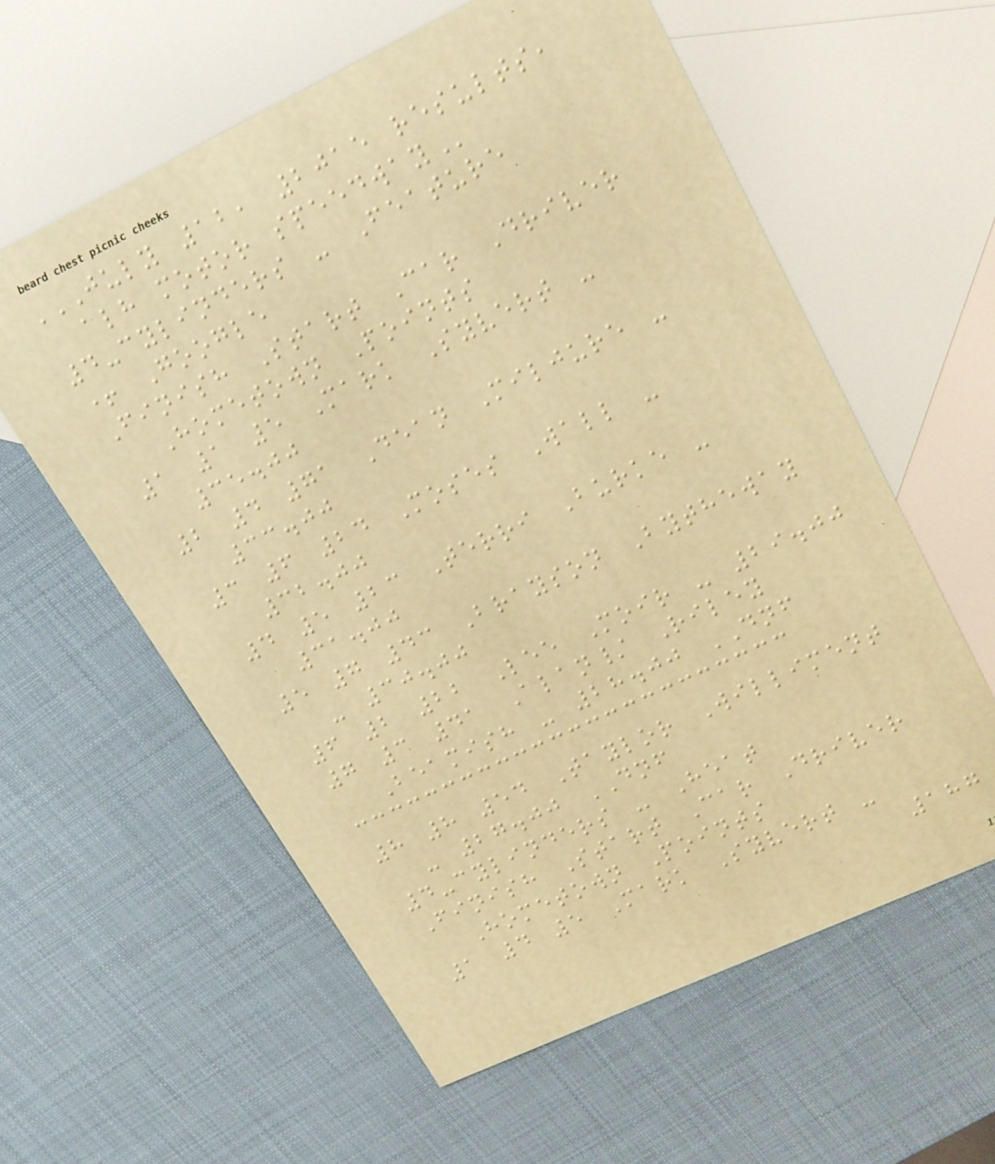JULY 12, 2015 RESULTS,
ALH MOTOR SPEEDWAY
4-cylinders - Feature
+ Google
Finish Start Car Driver
Hometown Points
1 1 5 Mark Syvert -
35.00
2 4 71 Dean Miljure -
33.00
3 6 24 Moses Wall -
32.00
4 5 23 Terri Burke -
31.00
5 7 43 Brayson Bytheway
- 30.00
6 2 22 Lee Moir - 29.00
7 3 41 Alan/ Riley
Beamish - 28.00 DNF
8 8 54 Taylor Williment
- 27.00 DNF
4-cylinders - Heat
Finish Start Car Driver
Hometown Points
1 4 5 Mark Syvert -
187
